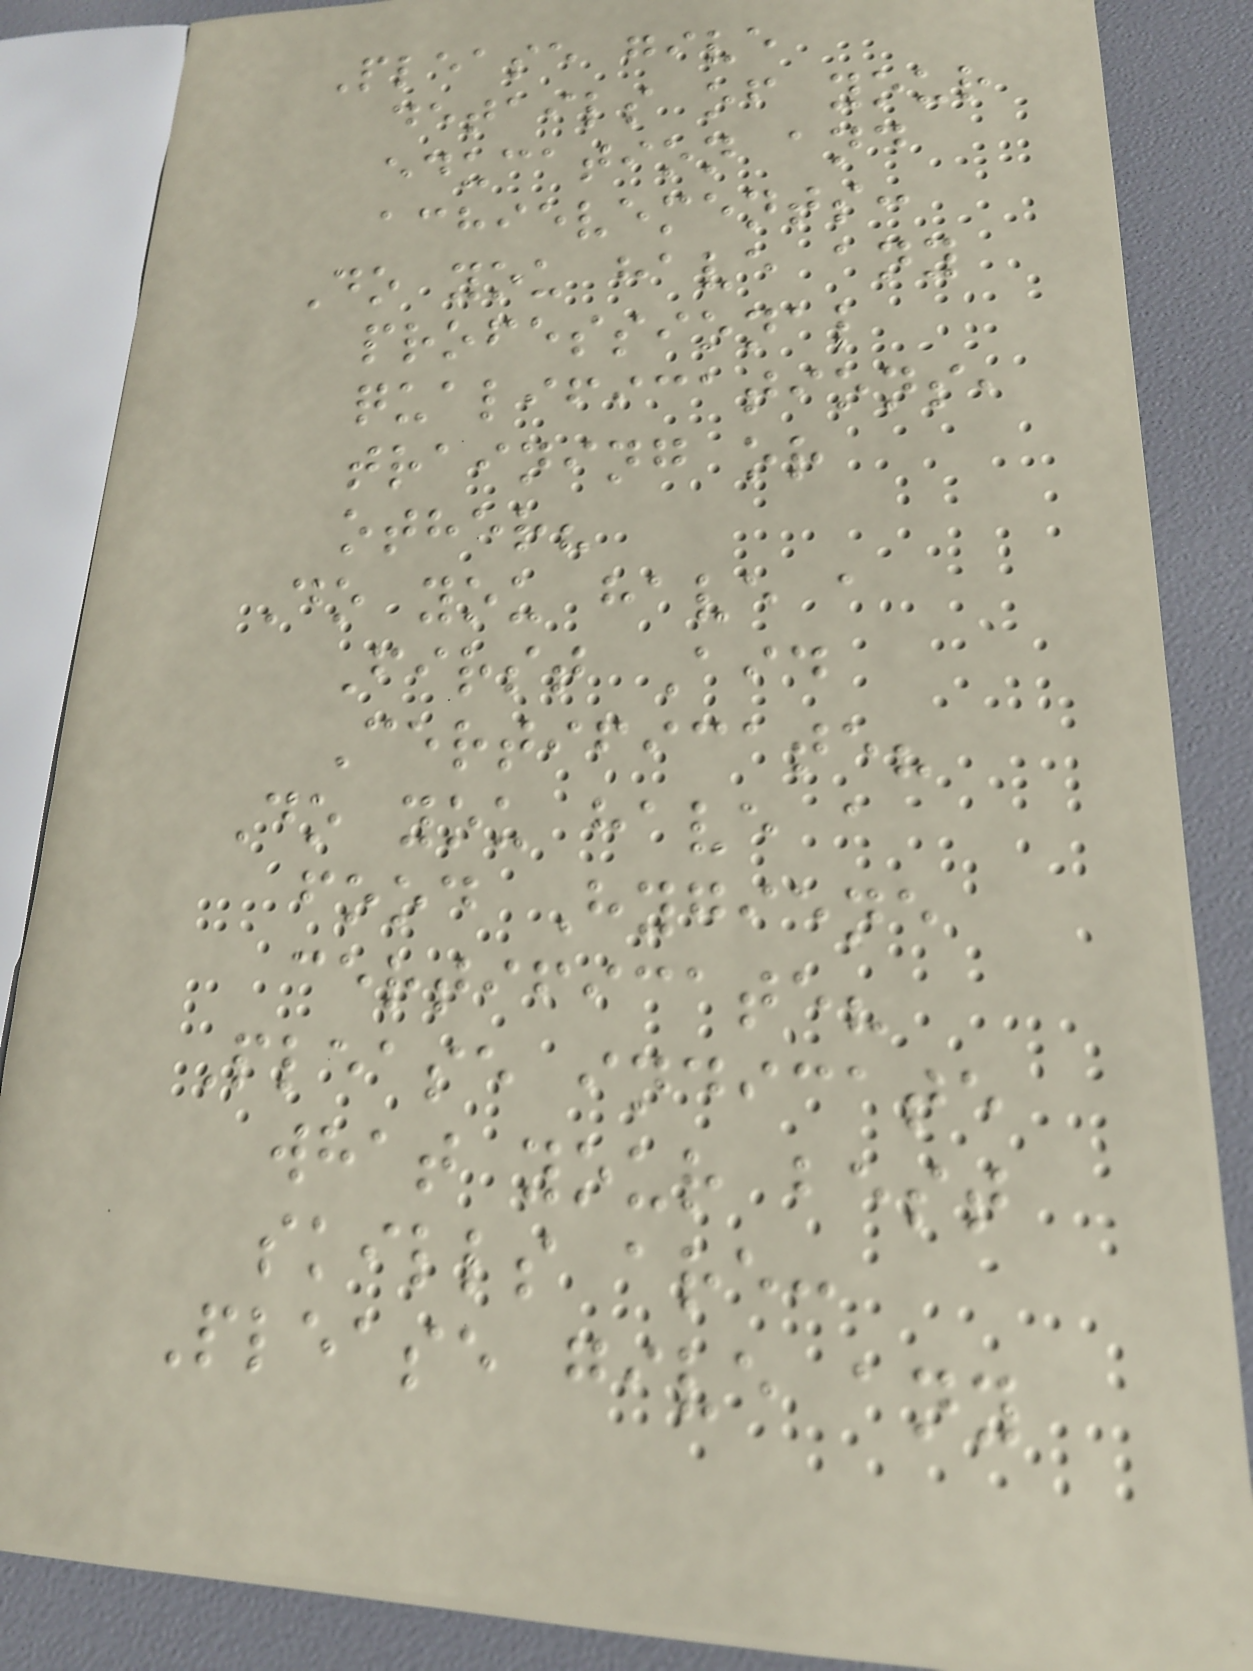Please give
details of your
education and
achievements:
Do you have any
professional
qualifications,
training or
other?
Do you have a
First Aid
Certificate?
Do you have a
food Hygiene
certificate?
Please indicate
what your best
skills are:
Please give any
